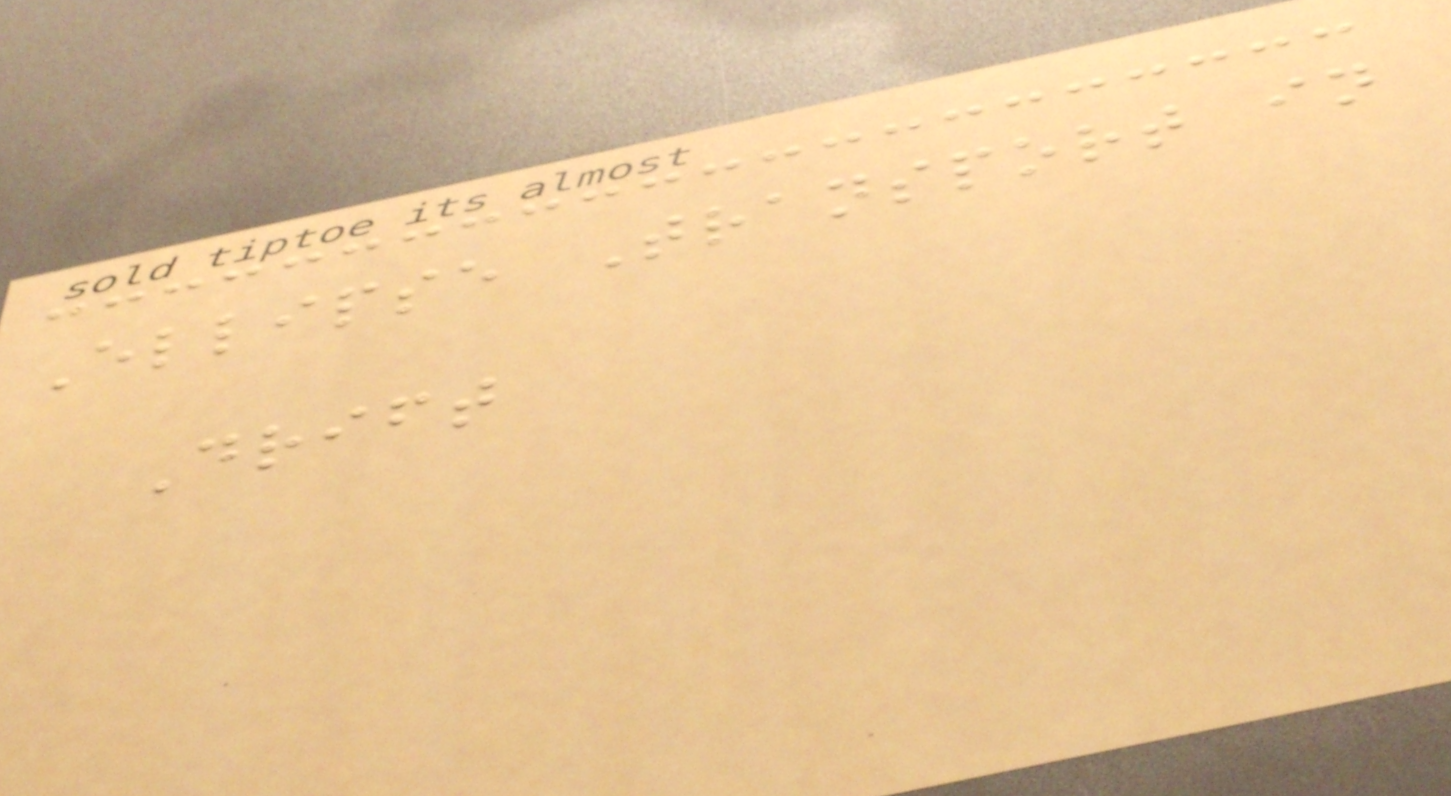Ellipse Transport in
Drift
